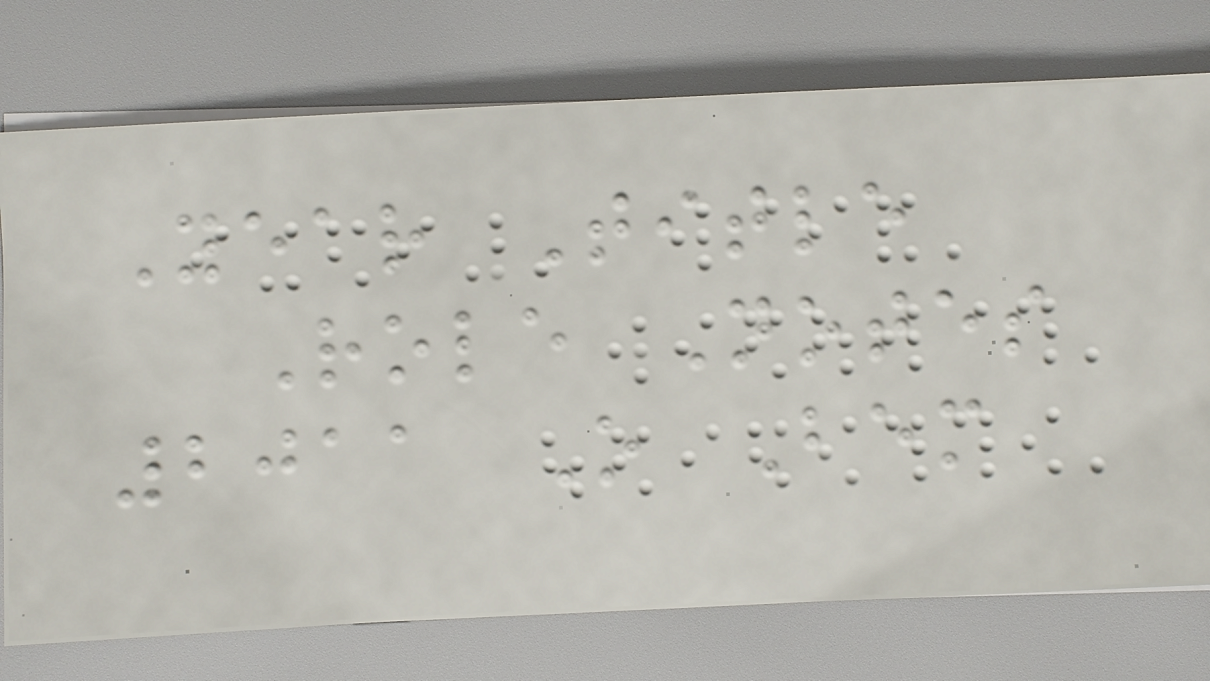Year Title
Role Notes
2011 O Bem
